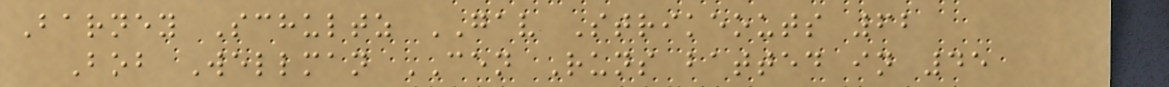Barney Schultz GAV Strikeouts 62
Bob Wellman CEN Runs batted in 45
